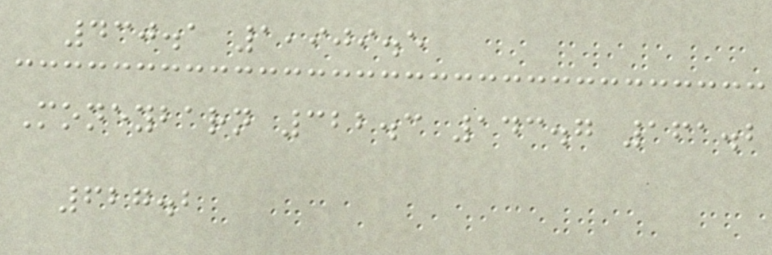430.1 1,909.5
Moneybarn 322.3 143.7 161.2
627.2
